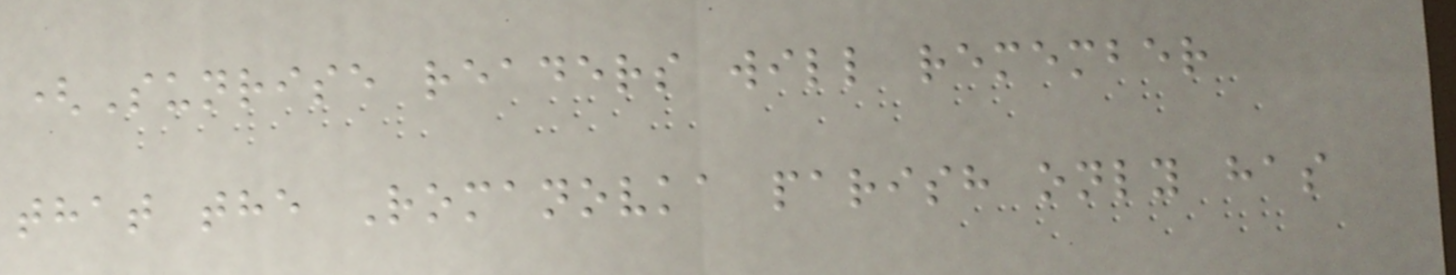(Sunrise readers will remember
that the Romanovka parish only has
